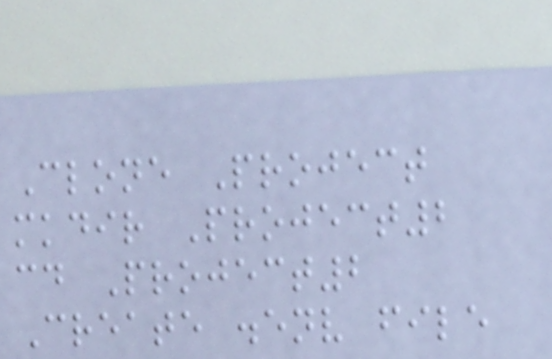Clone Project
mkdir Project2
cd Project2
Create .env file
